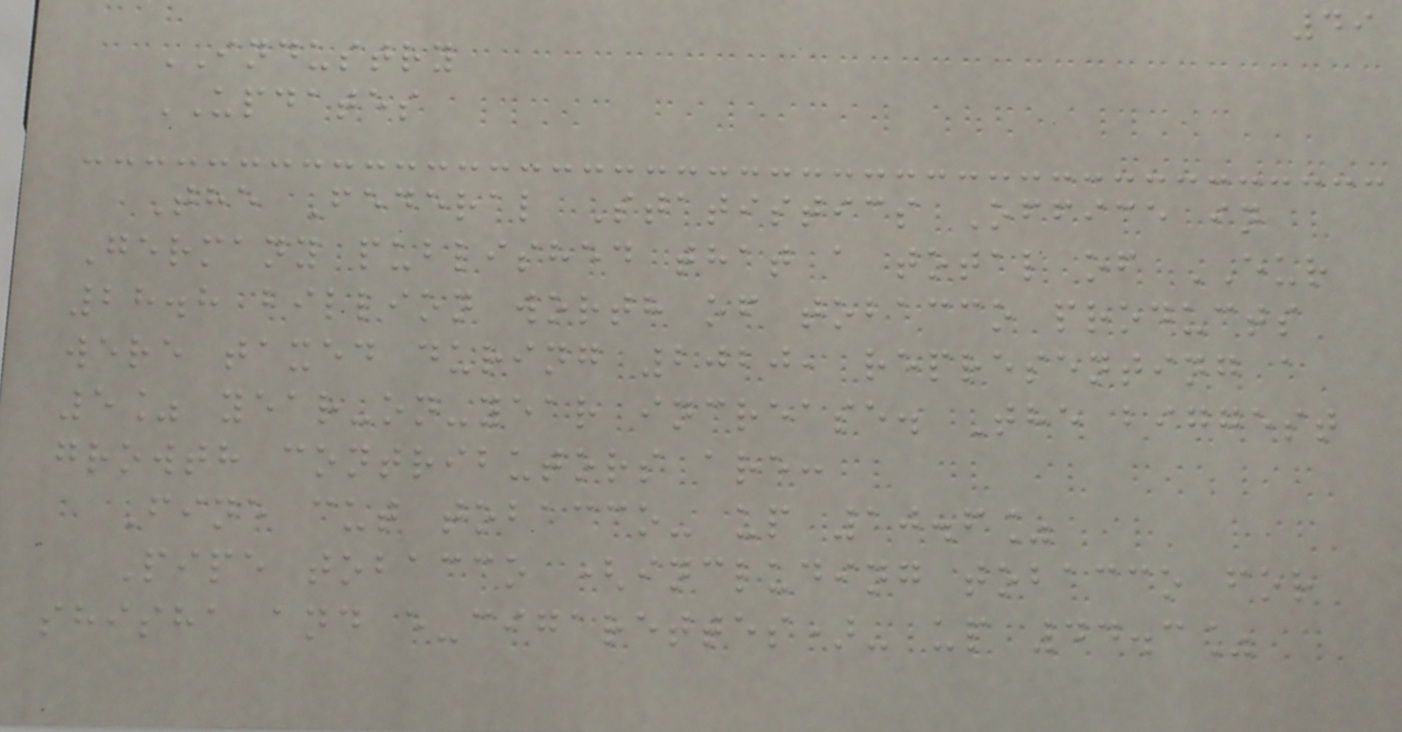49
INDUSTRY
UPDATES
The Federal Statistics Office in
Germany published that a total of EUR
28.8 billion worth of tobacco products
were taxed during 2020, representing a
5% year-on-year increase. The biggest
growth contributors are:
Fine cut tobacco- up 10.6%
Pipe tobacco (including tobacco for
shisha and e-cigarettes)- up 44.3%
